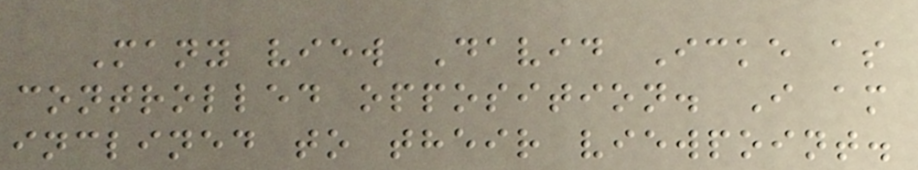Many view David Icke as
controlled opposition. I am
inclined to their viewpoint.
